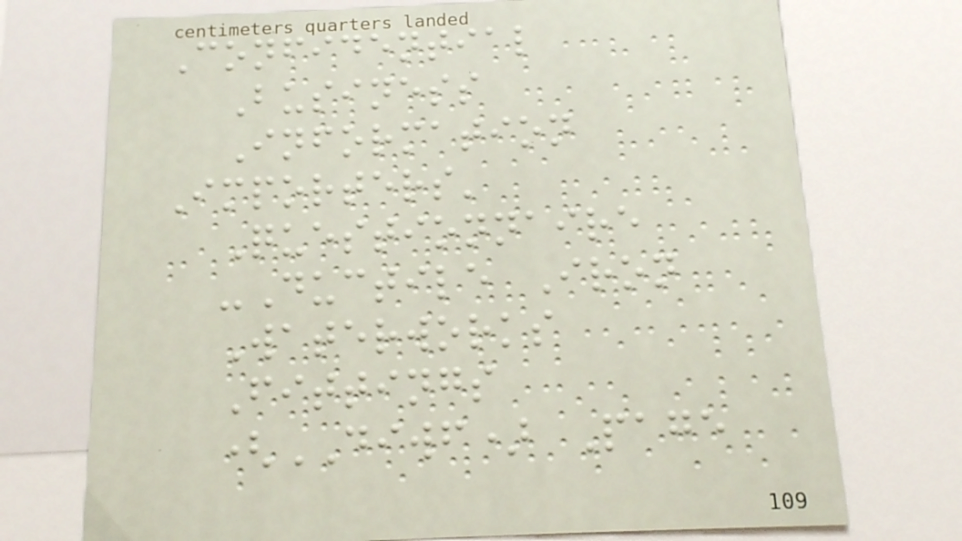Confidential
Business
Information
Importers'
Questionnaire
-Ductile Iron
Waterworks
Fittings
(DIWF) Page
